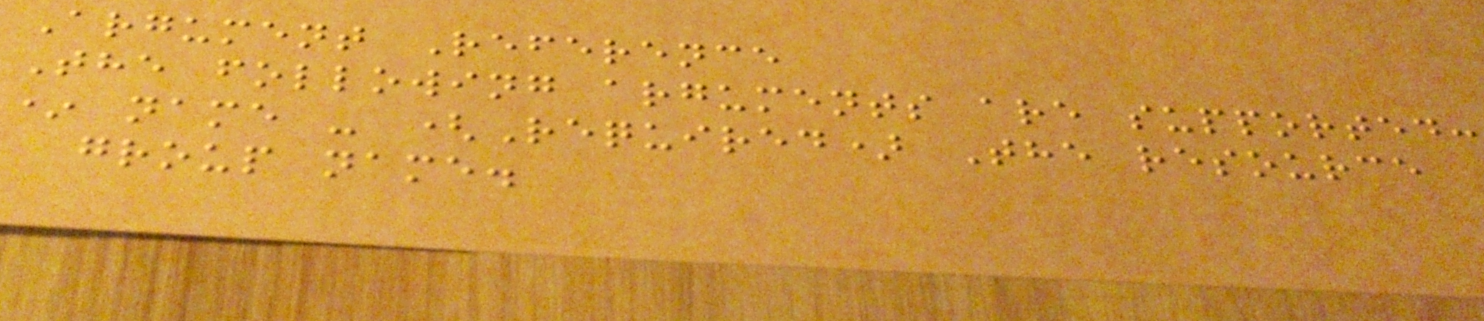Argument Reference
The following arguments are supported:
* name - (Required) The resource
group name.
